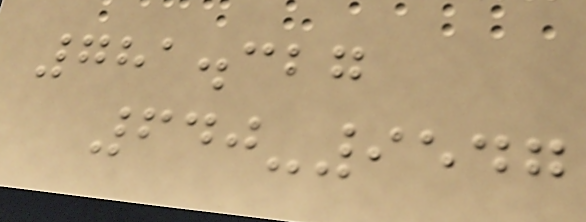781.327
640-9547
